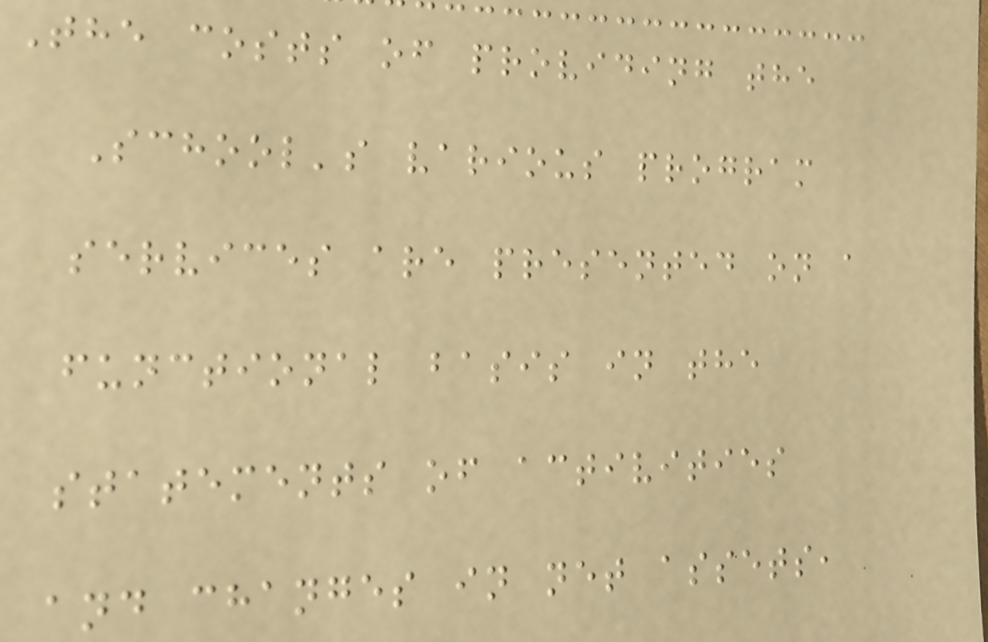The costs of providing the
School's various program
services are presented on a
functional basis in the
statements of activities
and changes in net assets,
